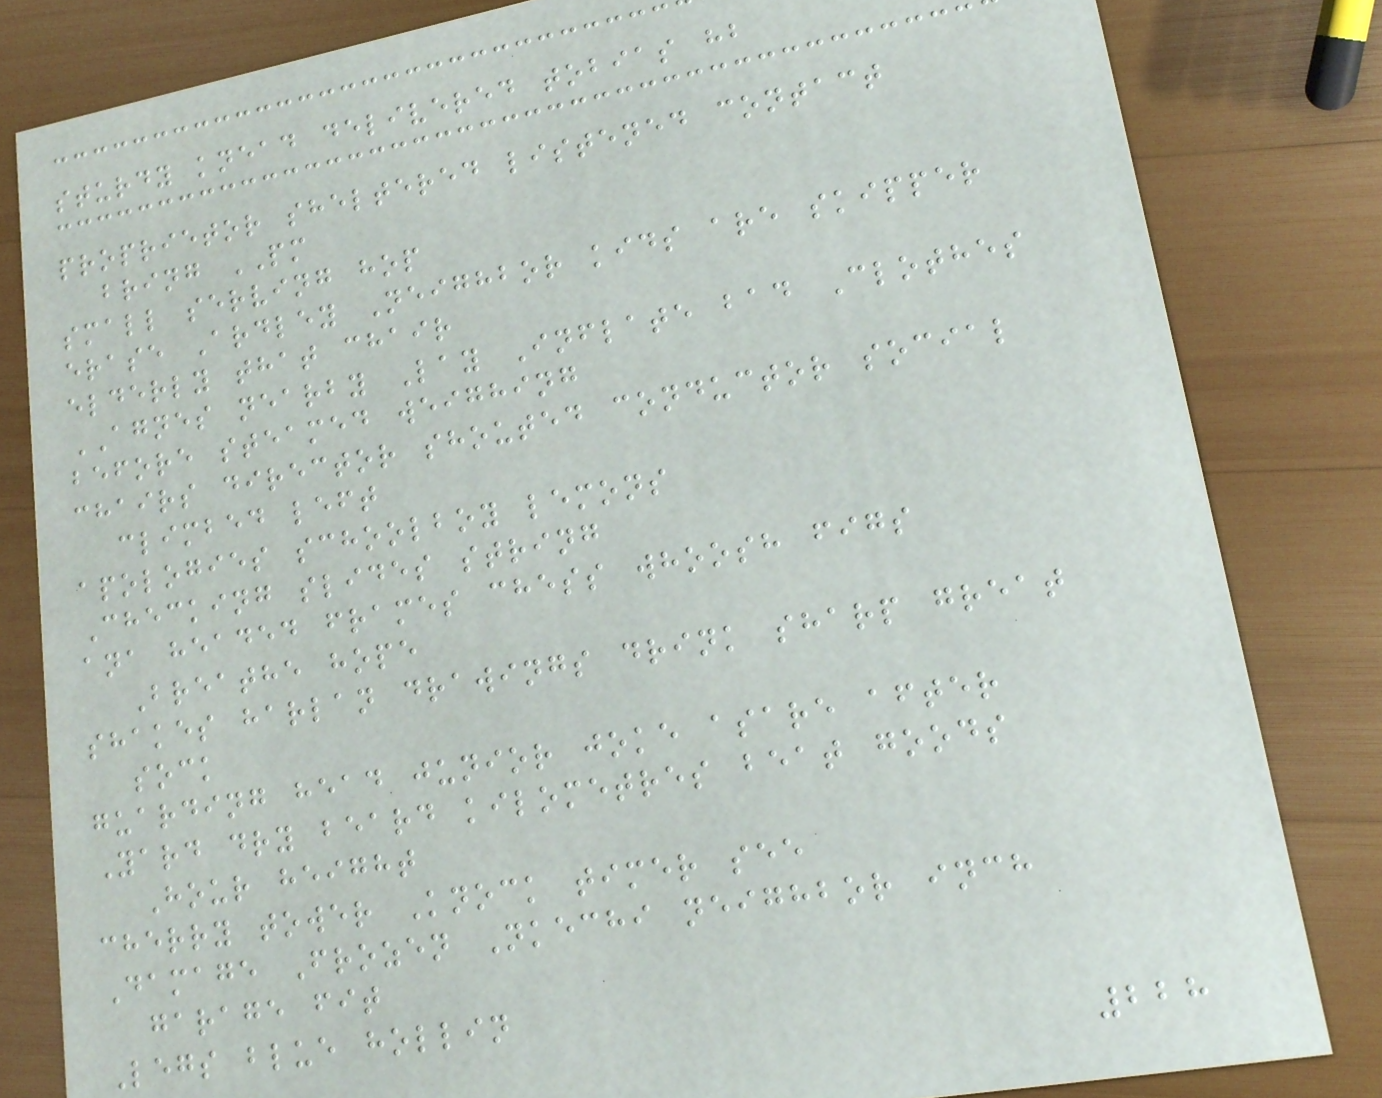sturdy knead delivered tobias hb
proprietor sheltered listened contact
bring PM
small serving hop
erase Ardley Neighbor kids are skipper
elderly that chair
AGNES nearby Lay Inflate bad Clothes
before steamed weighing
chairs director shouted conductor social
climbed left
apologies schoolboy lemons
Checking slides string
ana headed frames chess whoosh figs
Breathe hope
shakes harlan drawings drink sharp great
sock
guarding head junior joke asare after
Yard dry beard kilometres beat goods
Hour height
cherry tower Knock timer see
Damage Frozen Nkechi neighbor inch
garage fit
Legs blue hollin
228
